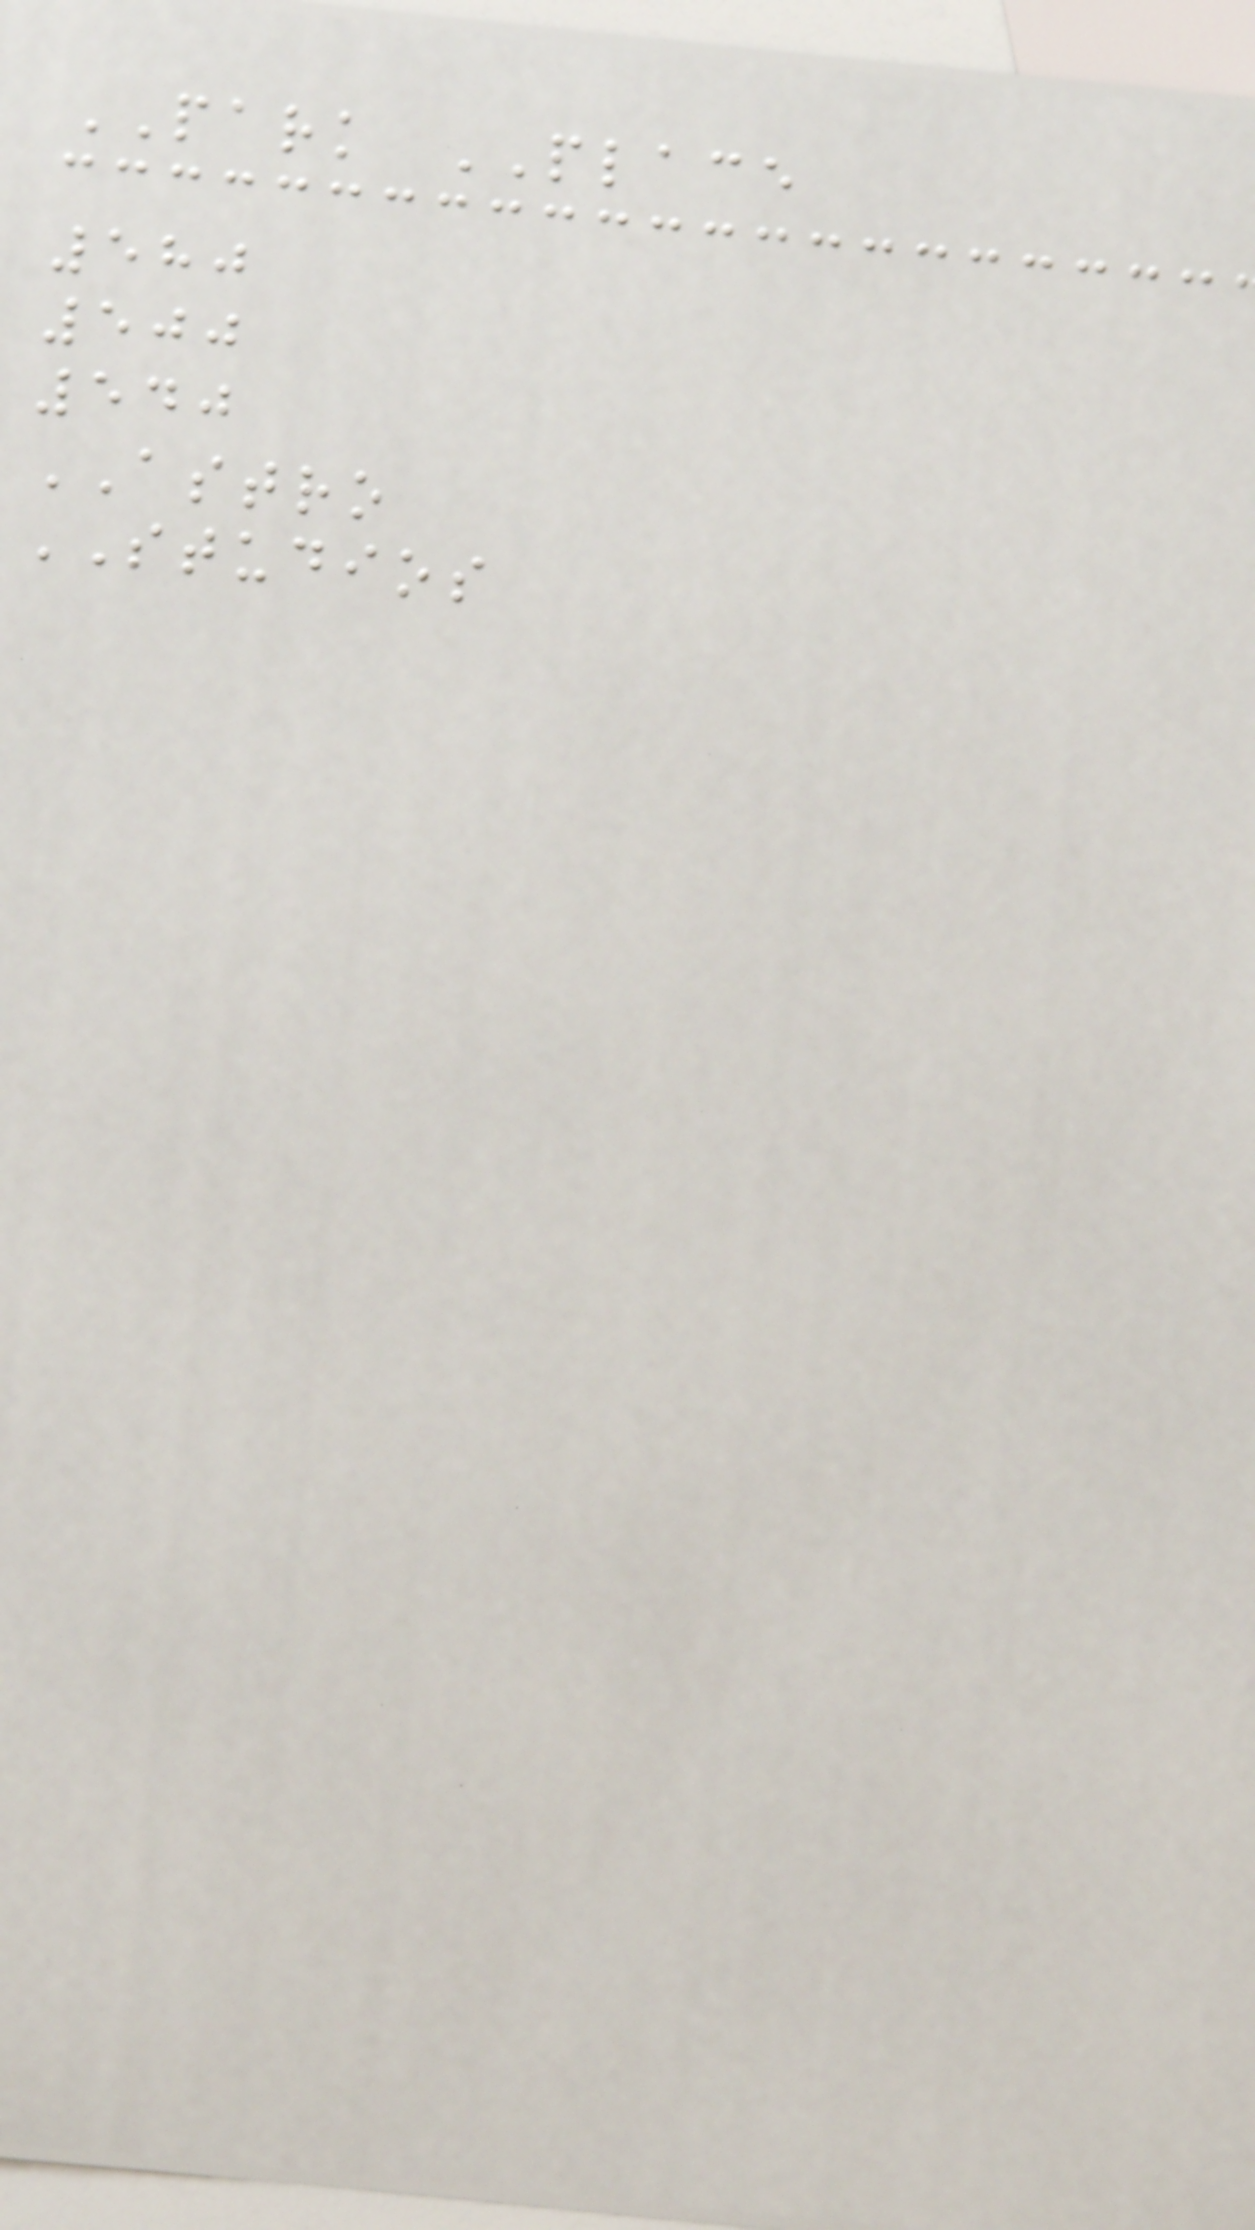PARK PLACE
580
500
540
ASTRO
STUDIOS
